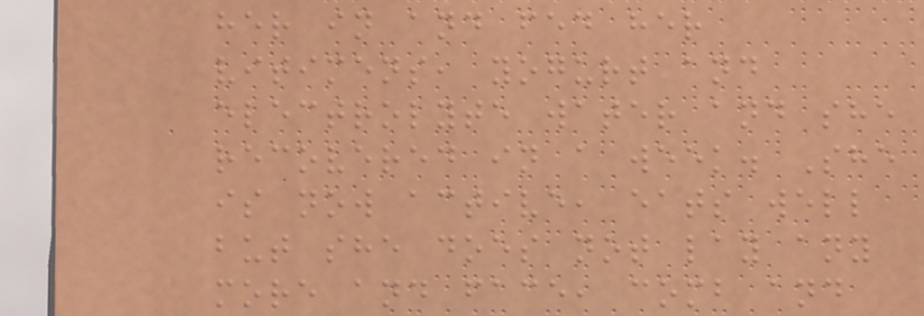her in and fed her
vitimens, yogurt and
electrolyte water and she
recovered in a week. She
is now active, eats well
but she does not lay any
more and face, comb and
